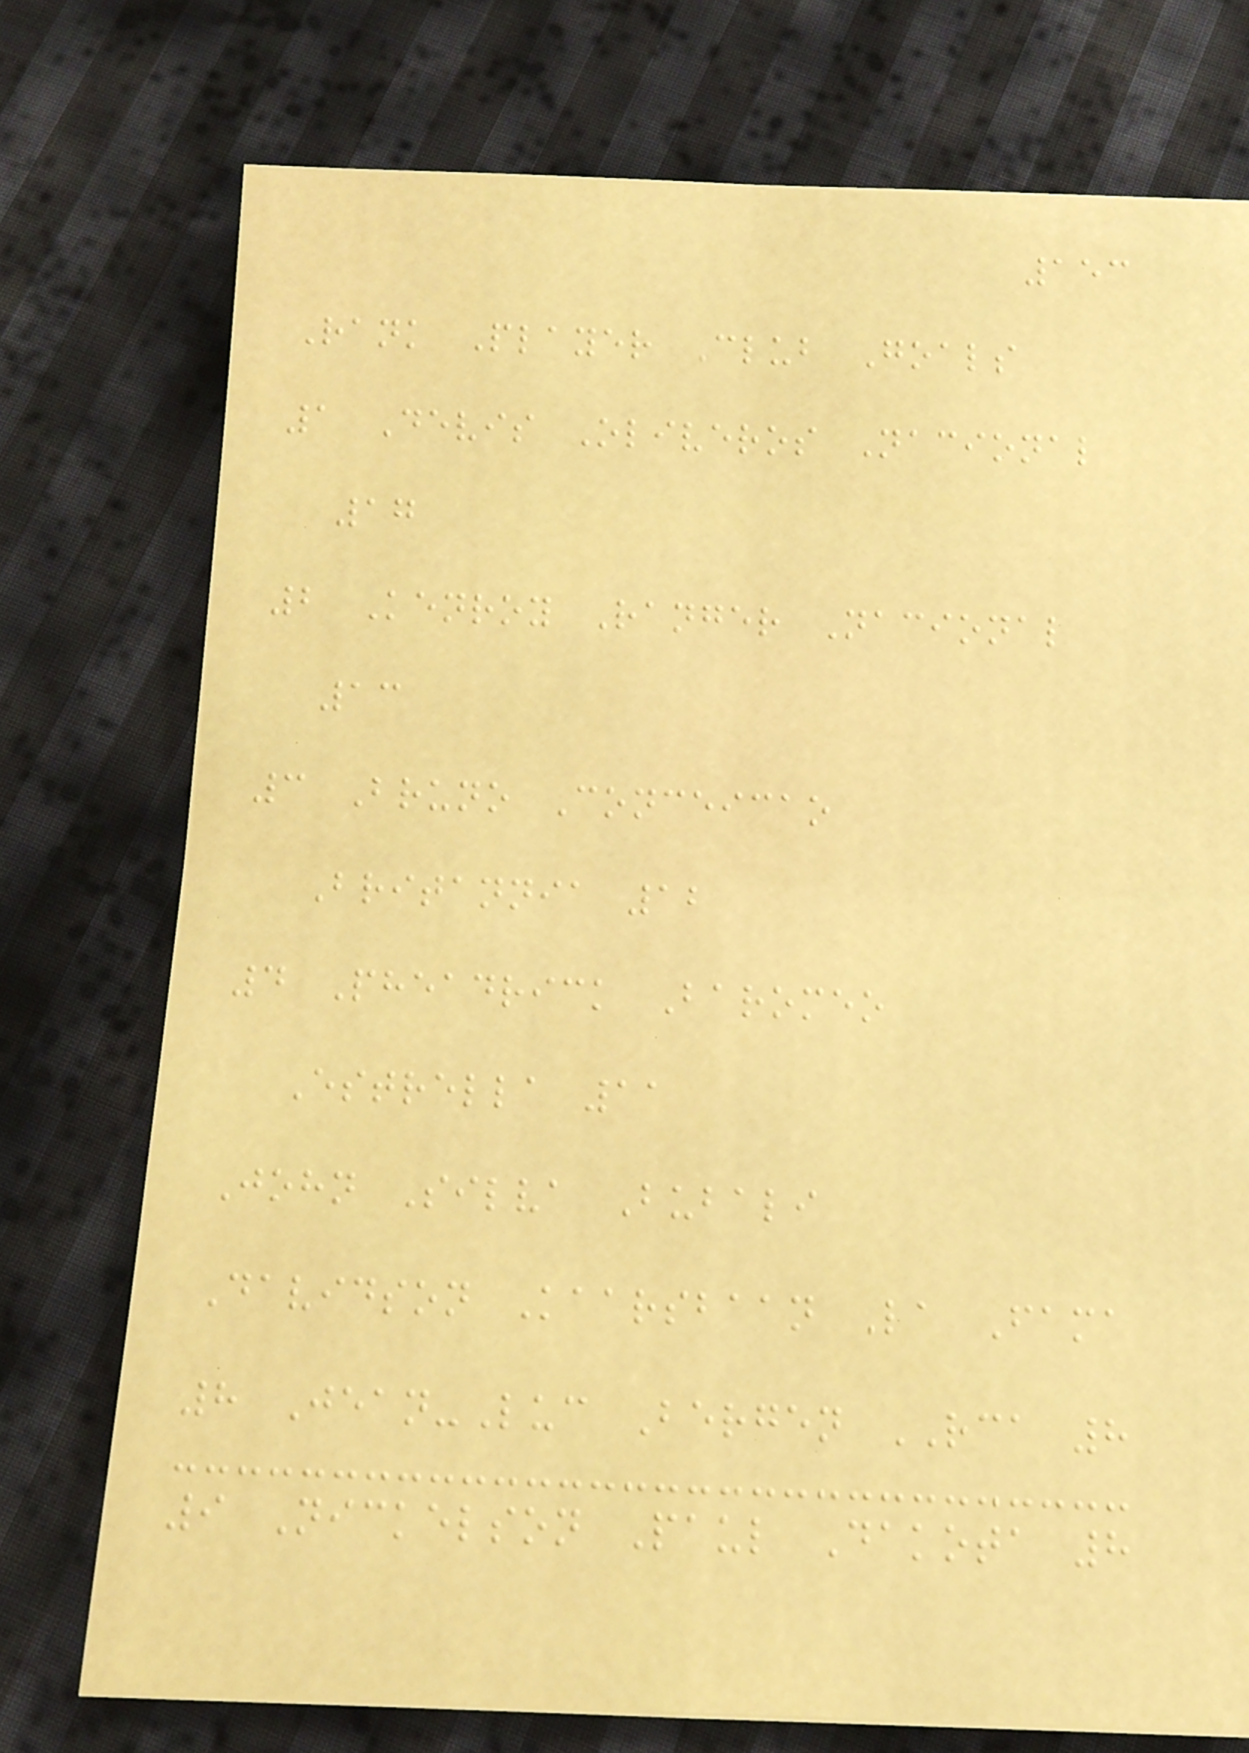153
Rank Player Club Goals
1 Devis Oliveros Nacional
17
2 Kenroy Ranger Nacional
13
3 Bruno Conceicao
Britannia 12
4 Pheadrick Baromeo
Estrella 11
John Silva Bubali
Davidson Kaarsbaan La Fama
8 Jean-Luc Bergen RCA 8
9 Nickelson Paul Dakota 8
